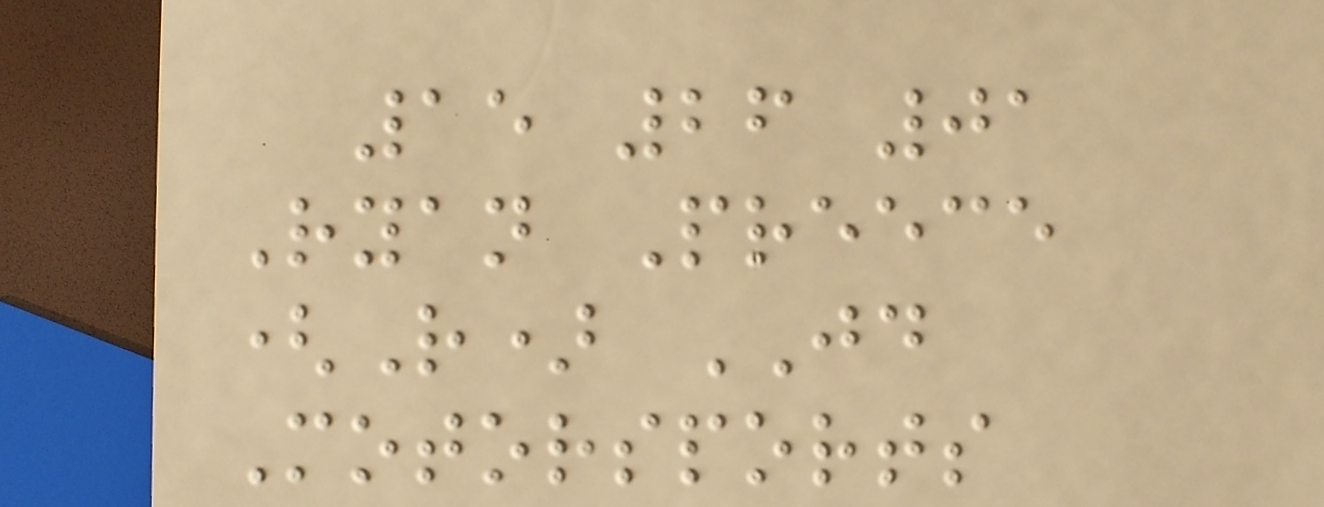15 26 01
Ryan Preece
(R) JD
Motorsports
